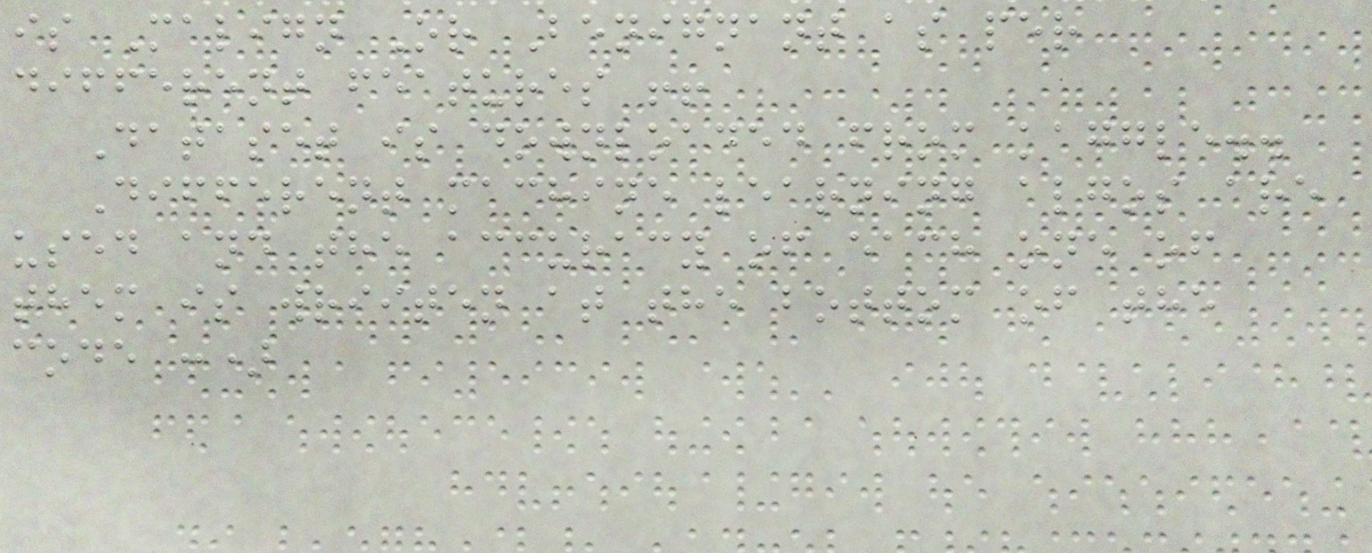is Malign Or Benignant as per
different features !!
Dataset is downloaded from kaggle..
Different machine learning algos are
used and the accuracy of each one of
them is wriiten at the bottom of the
code :)
